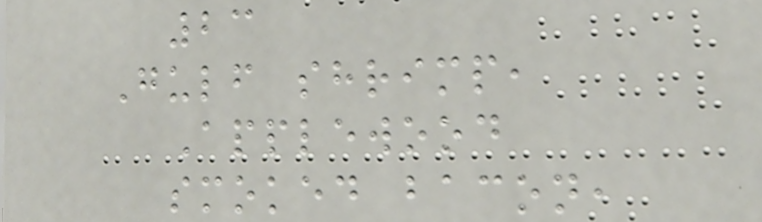23
Gulf shrimp,
Applewood
smoked bacon,
